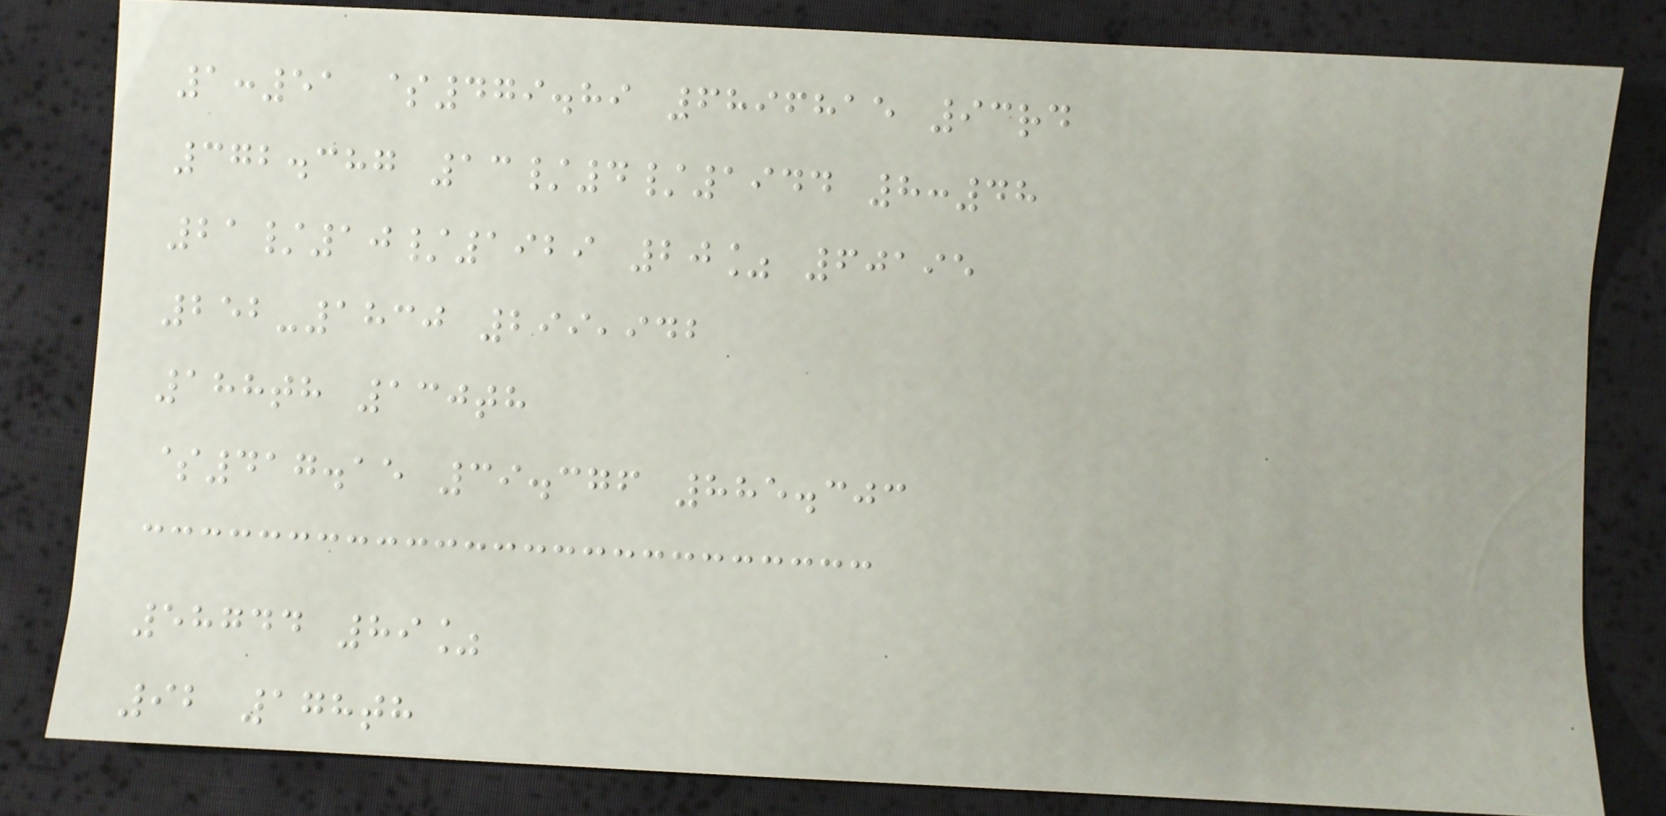1:51 $479.89 6896815 93rd
372.387 13/4/1944 8:48
21/10/1929 20% 60195
252-1830 299,942
188th 130th
$417.15 39.376 885.303
58744 89%
92 178th
